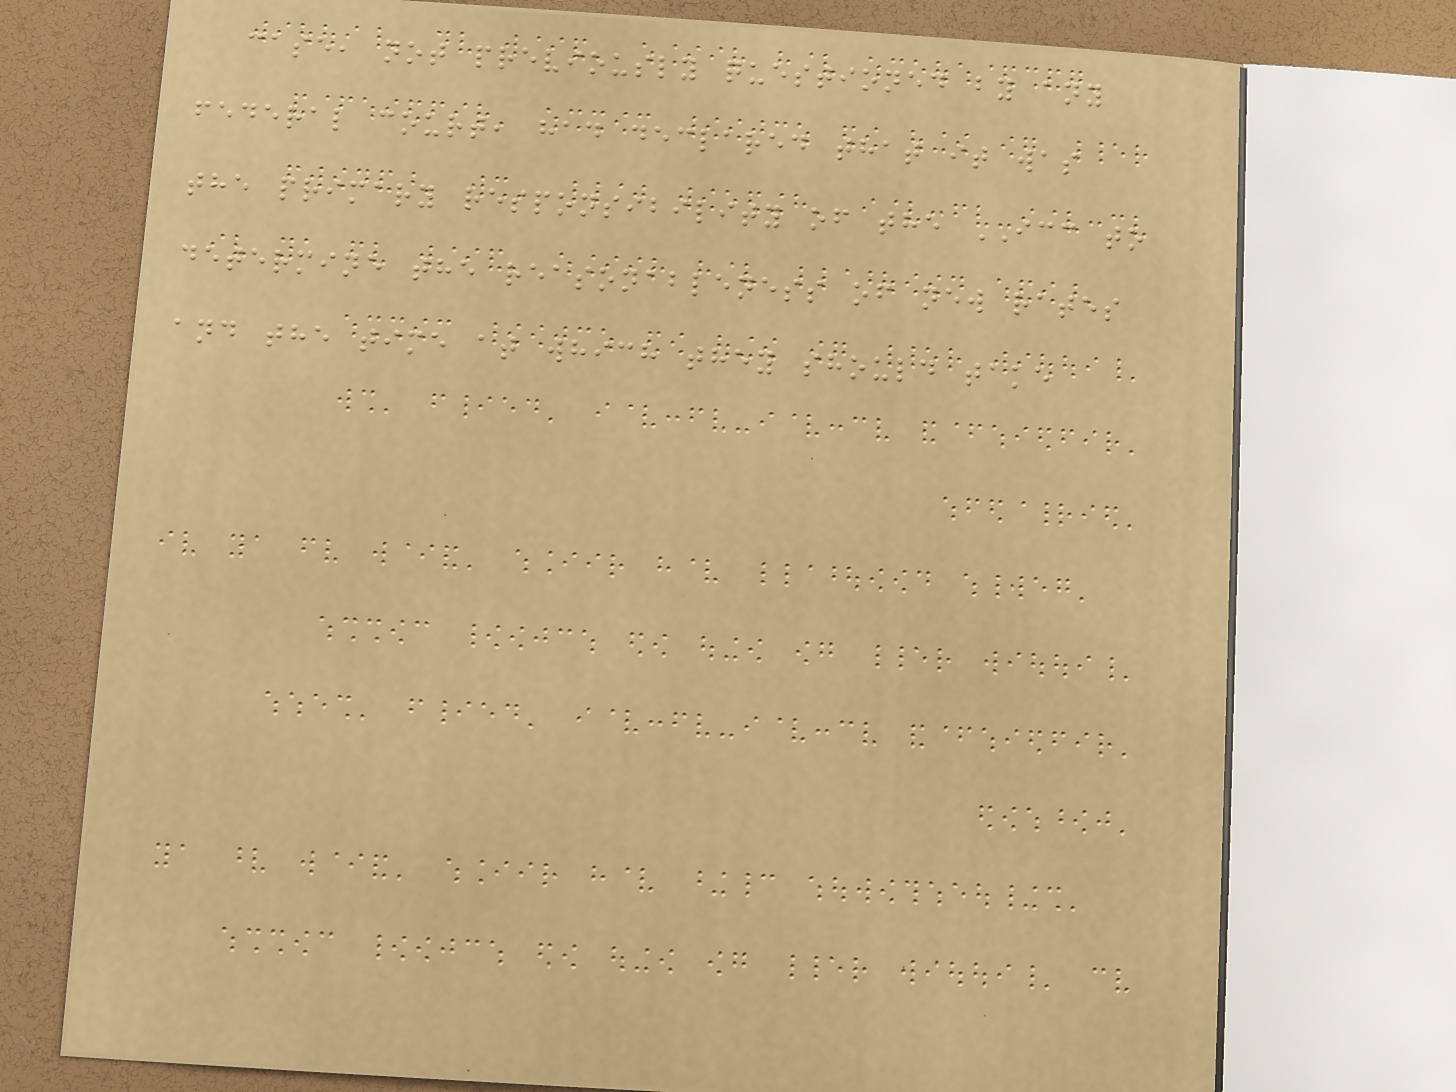case, not previously questioned by any
federal court, had declared that it was
the primary responsibility of the ICC to
determine the reasonableness of new rates
and the time at which they should take
